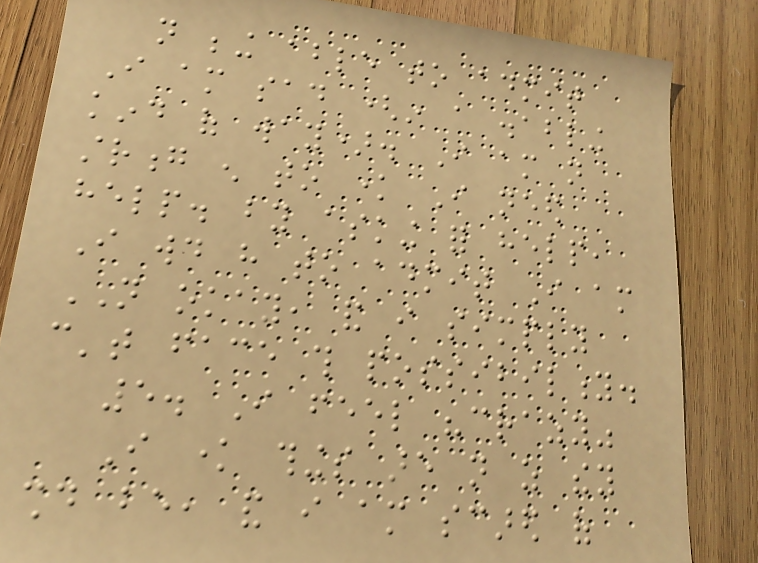not being able to admit
I am sad (in a disabling
kind of way). I am not
strong enough to know I need
help. by asking for help,
I would have to admit I am
NOT okay, and i simply
can't face this possibility.
5. I feel "crazy"
I know things are not as they
should be, and i am scared of
